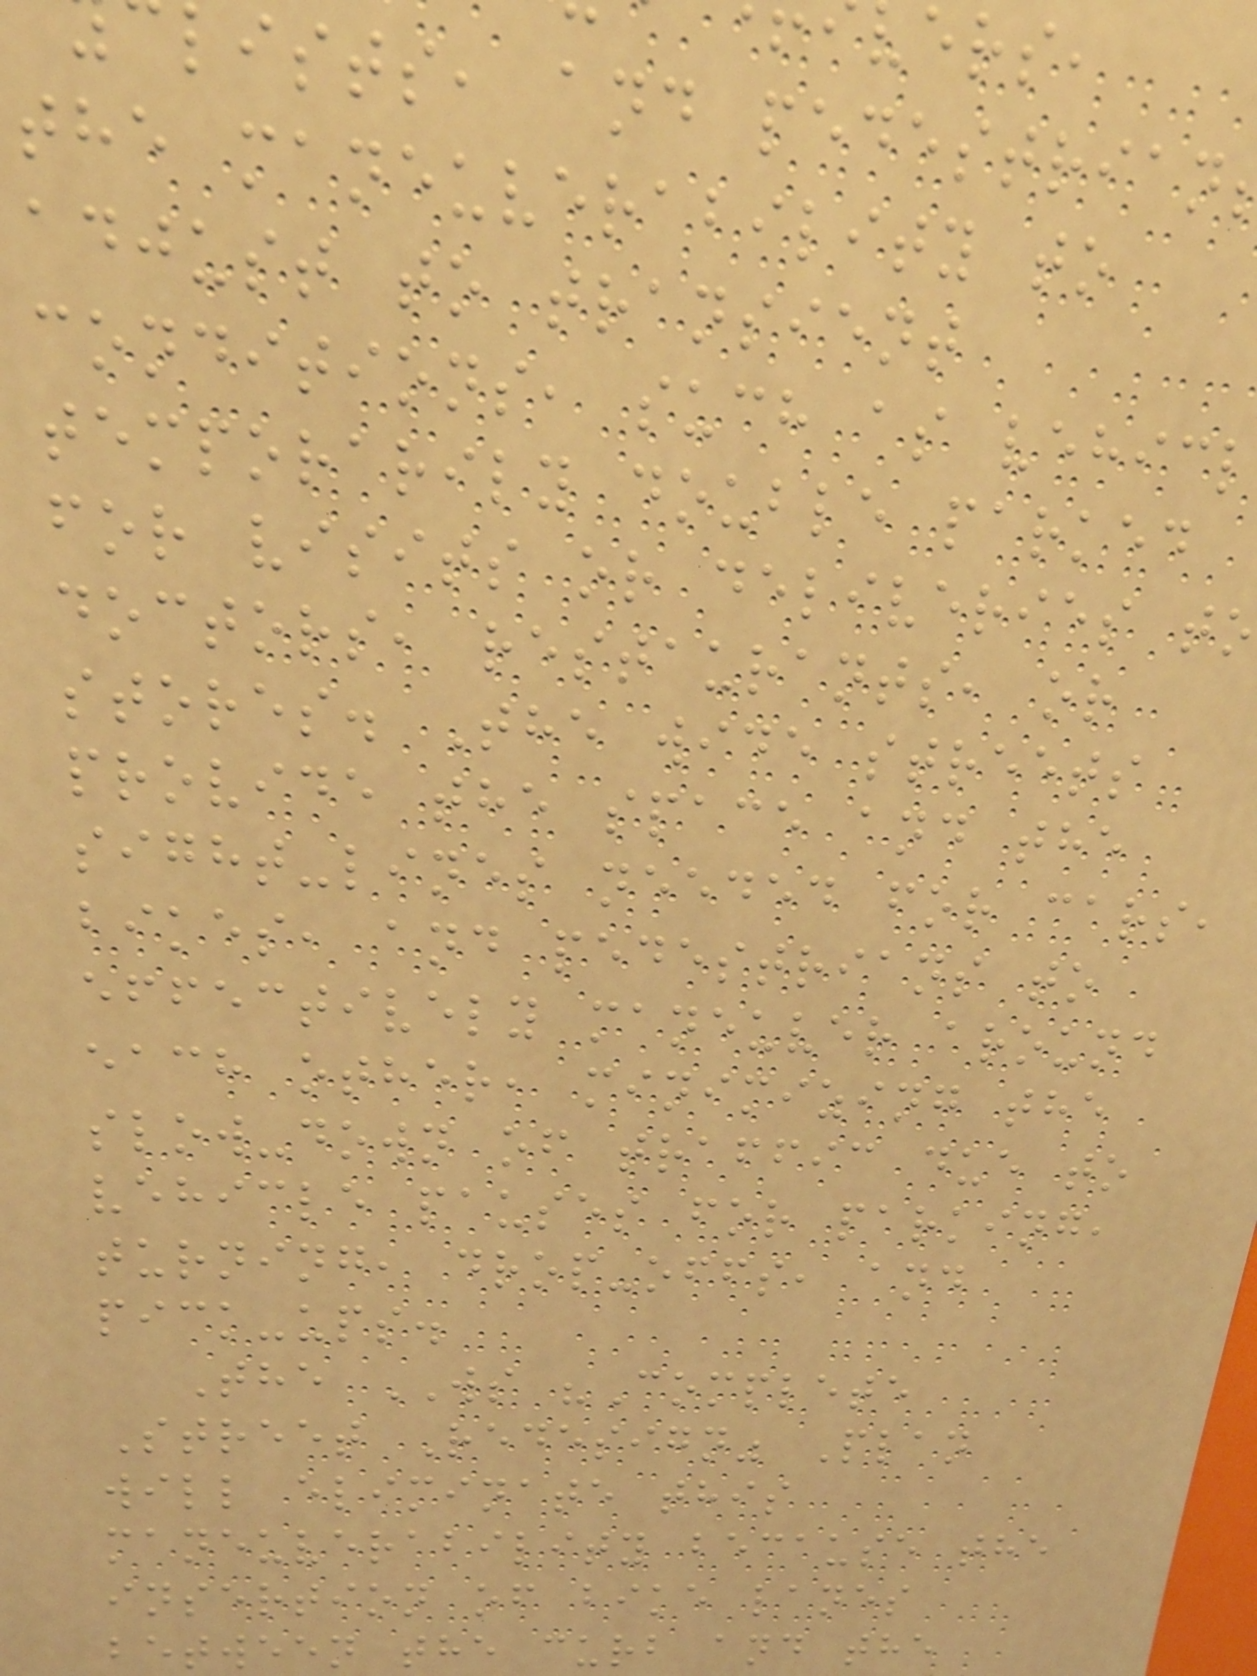lists, and pedestrian
the maneuverability to
adjust to transient
conditions, such as vehicl
temporarily double parked
for visits or deliveries to
doctors, restaurants, or
stores. The wide streets
provide the space and the
sight-lines needed for cars,
bikes, and pedestrians to
effectively maneuver around
each other, minimizing the
slow-down of traffic due to
vehicle pauses for parking,
turning, drop-offs, and
pick-ups.
The WS "Complete
Street Redesign" Plan
will eliminate this
maneuverability because the
insertion of bike lanes
between the curb and the
